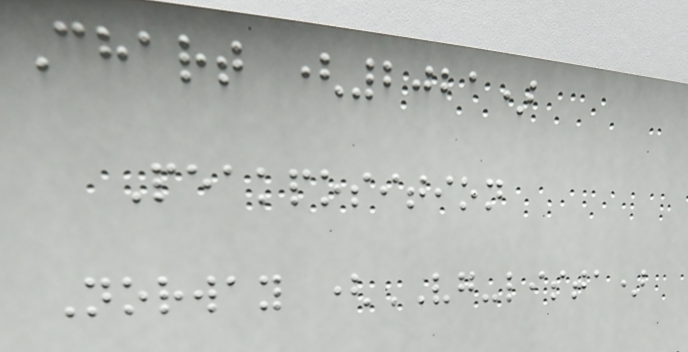Chart (2021)
Peakposition
Norway (VG-lista)
